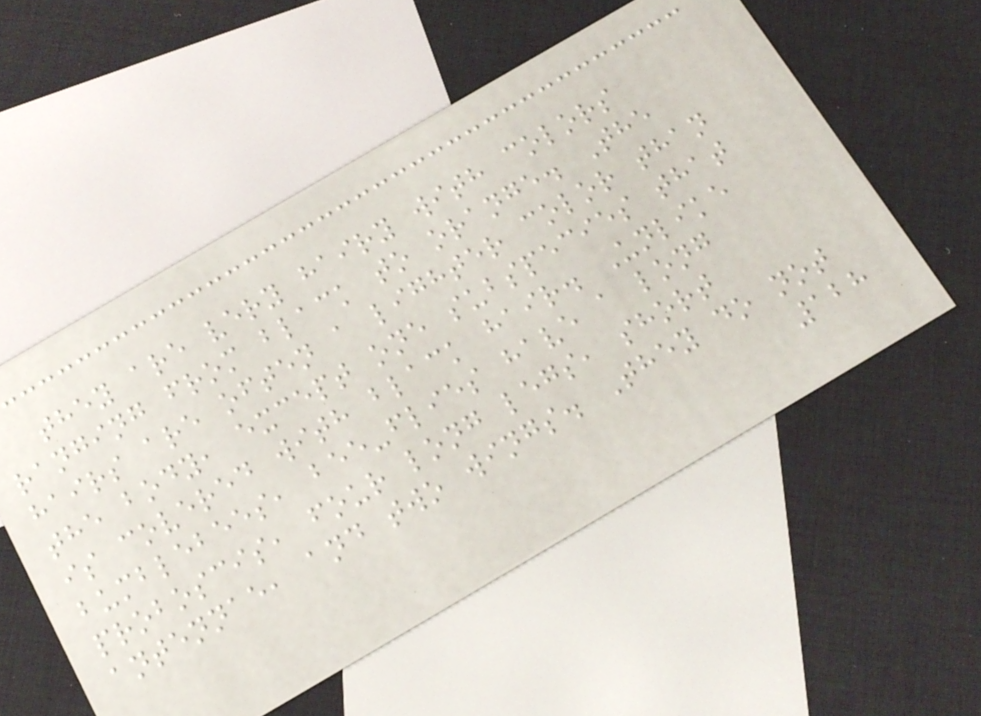they are very hairy with colors
ranging from black to orange. The
hairs are often a lighter color than
the body, except one subspecies that
is covered with black hair. Unlike
bumblebees, bee-flies have a long
proboscis, four long legs, short
antennae, and two wings. They do not
128
